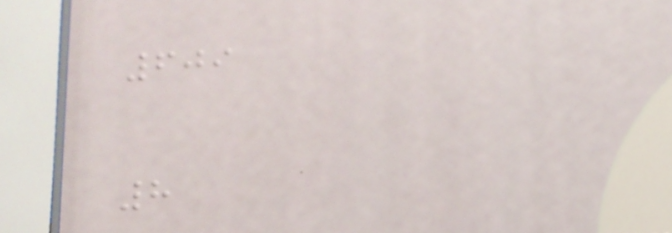609
8
